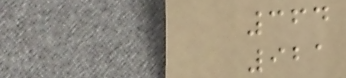364
921
